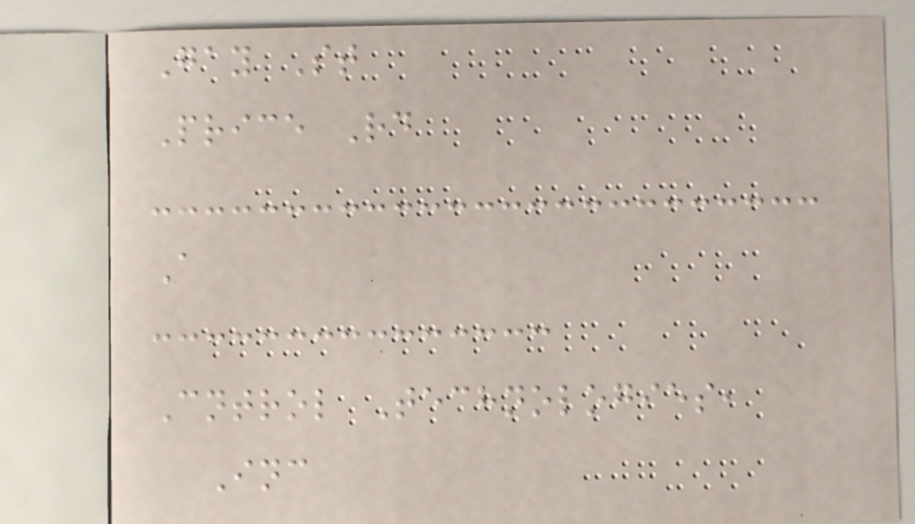Gay St
Price Rd
A
Cntrol Technologies,
Inc
